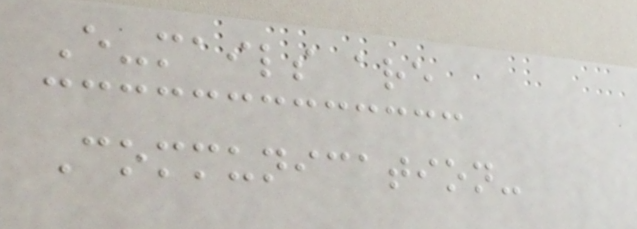E-mails are
Communication-
